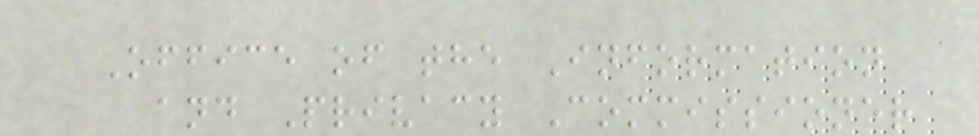Office of the Information
and Privacy Commissioner
